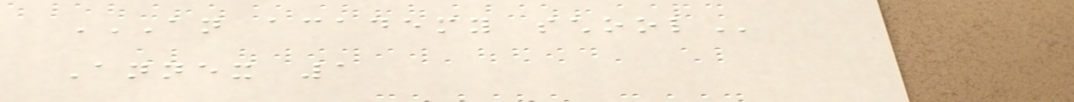AN ACADEMY SCHOOL
Annex 1
